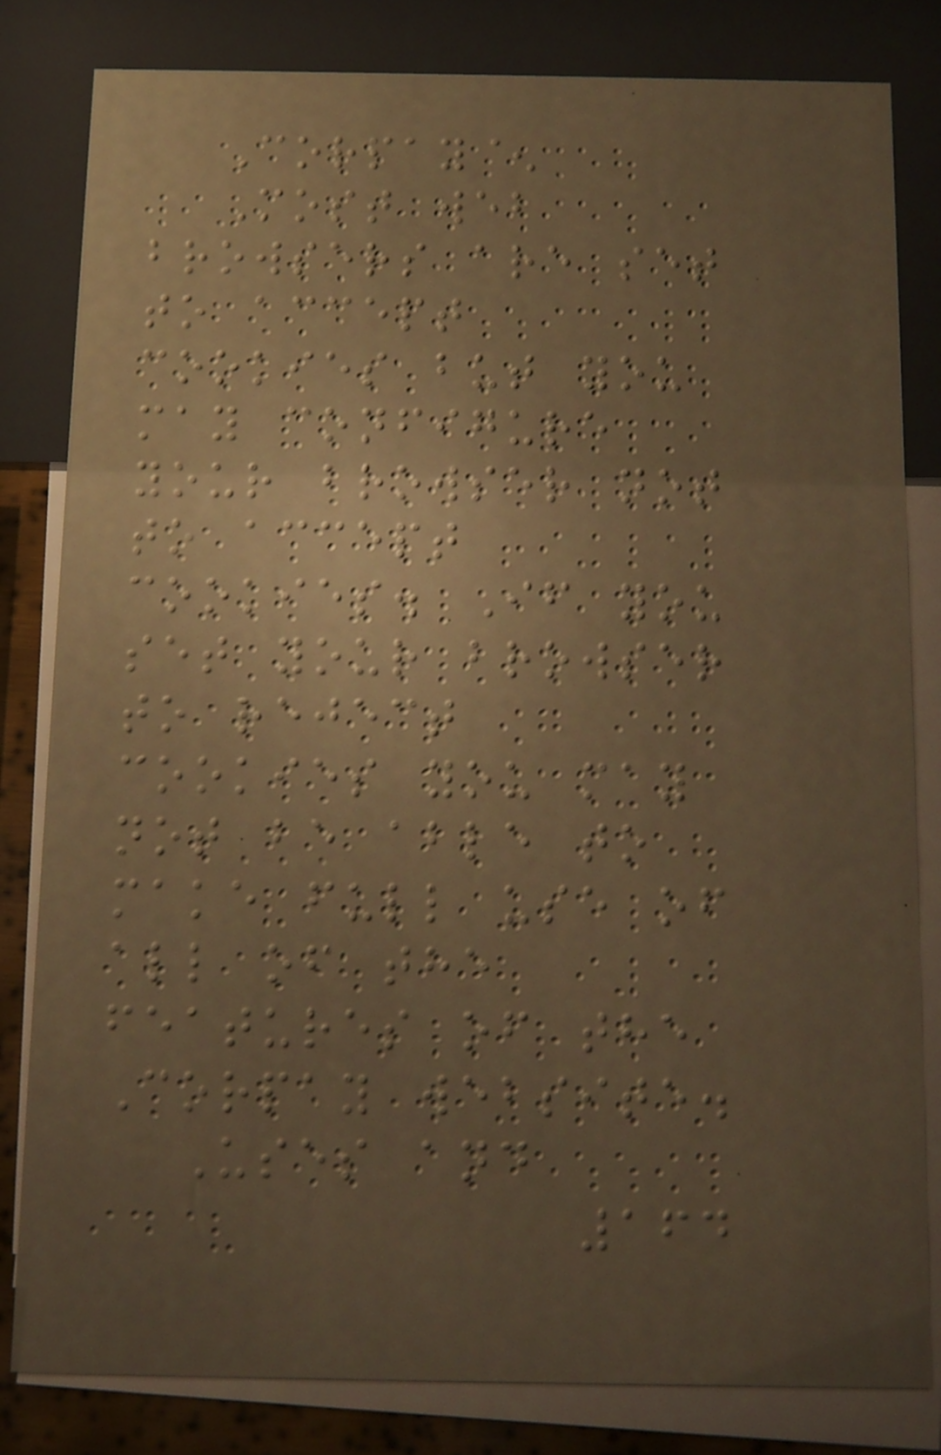Corpay^
Most web
browsers are set
to accept
cookies but you
may configure
your browser not
to accept
cookies. If you
set your browser
to reject
cookies you may
not be able to
make full use of
all of the
features of the
Corpay website.
Uses and
164
